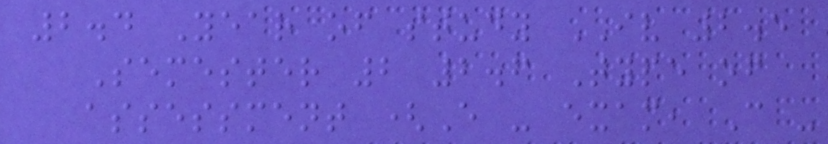2.4 Year of study IV 2.5
Semester 2 2.6 Type of
assessment (E - exam, C -
